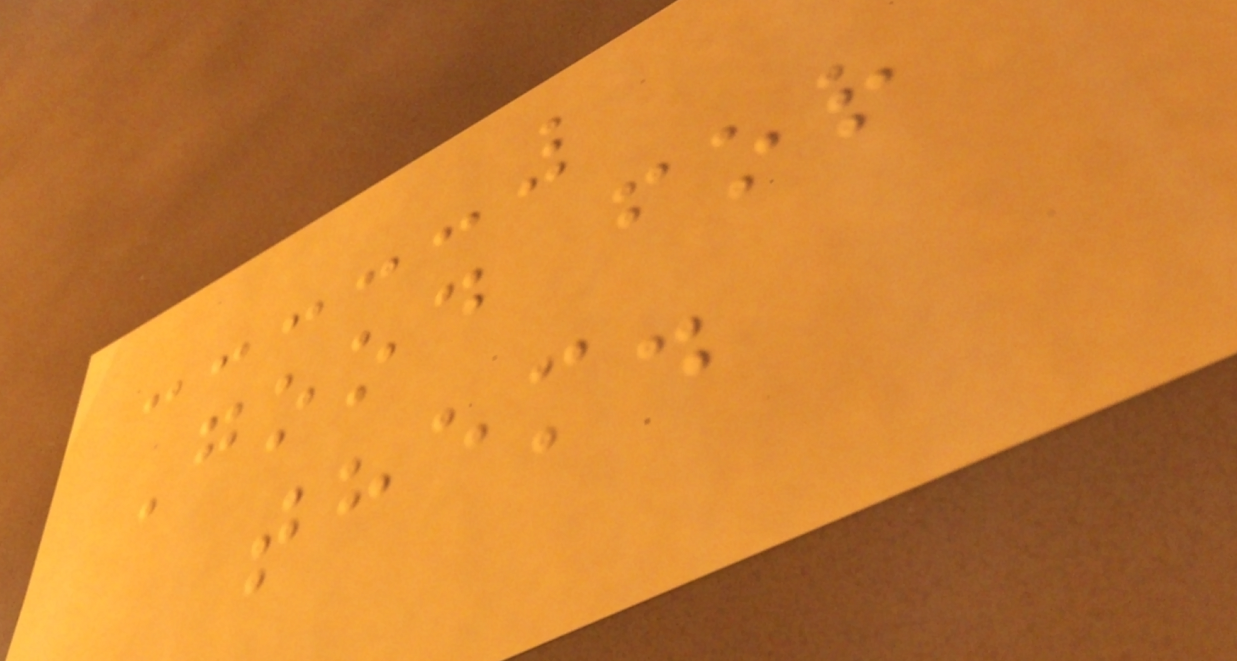Good for
them.
